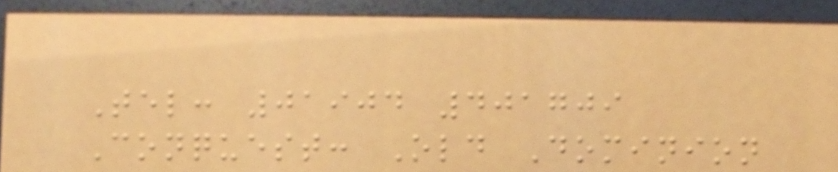Tel: 01904 401709
Conquest: Old Dominion
